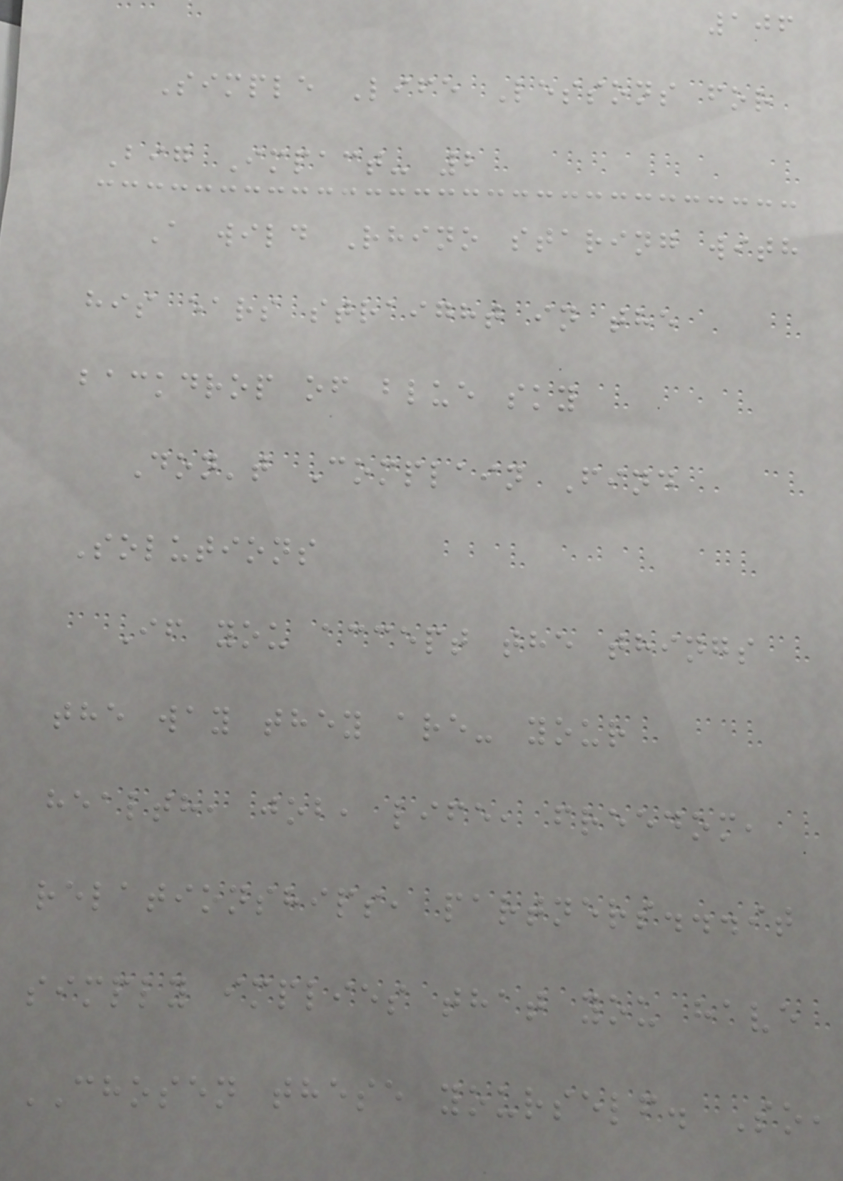106
Simple Life Lessons for
Big Impact- 2
A wild Rhino staring with
his ears straight in the
backdrop of blue sky
Don't Complain Find
Solutions
If you accept the things
the way they are- your
health, job, life, freedom,
relationships, partners...it
simply implies that you have
CHOSEN these yourself. So,
